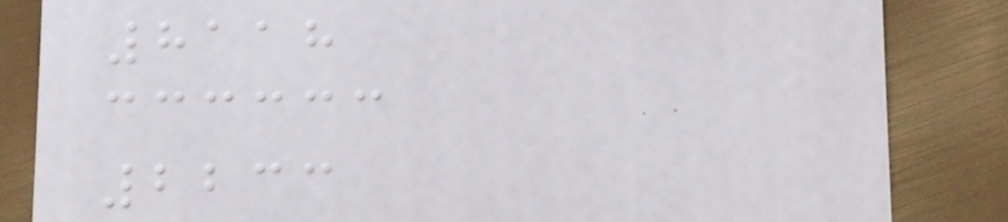8118
2233
